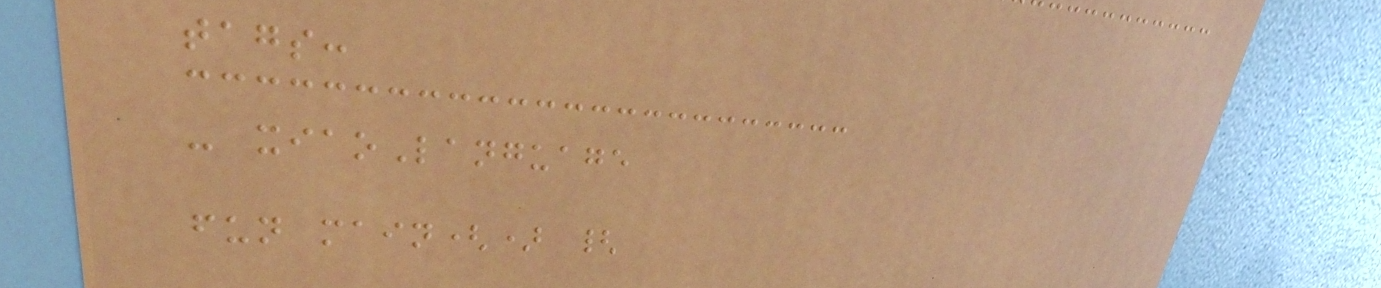tags:
- xiaoLanguage
fun main() {
